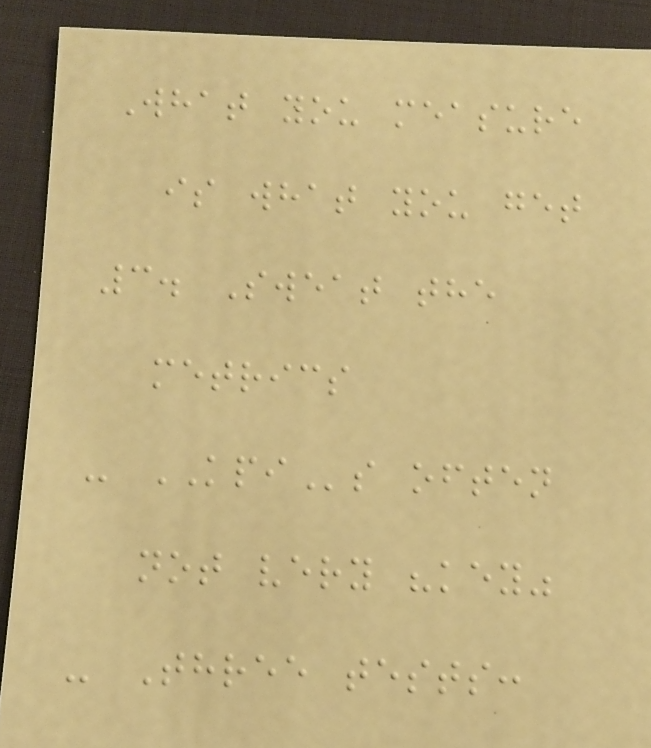What you measure
is what you get
3. Sweat the
metrics
- KPIs often
not very "key"
- Three tests:
